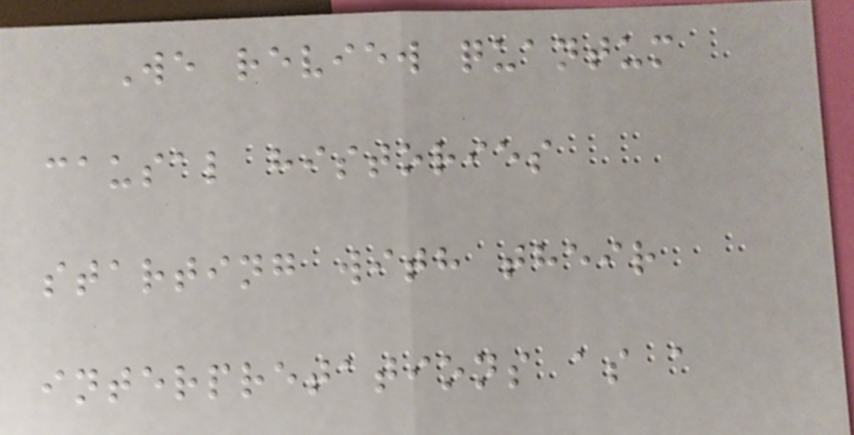We review quantum
causal histories
starting with their
interpretations as a
